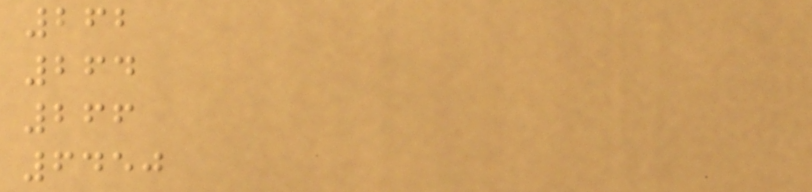262
264
266
6450
